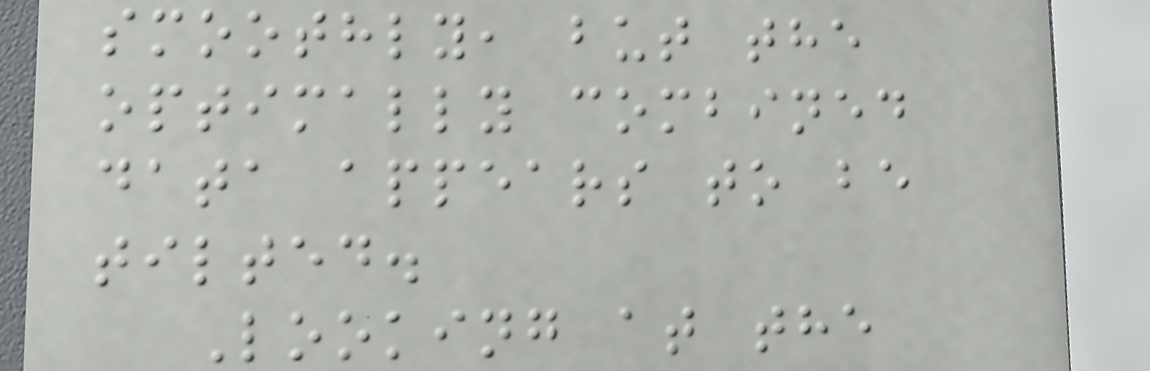smoothly, but the
optimally combined
data appears to be
tilted.
Looking at the
